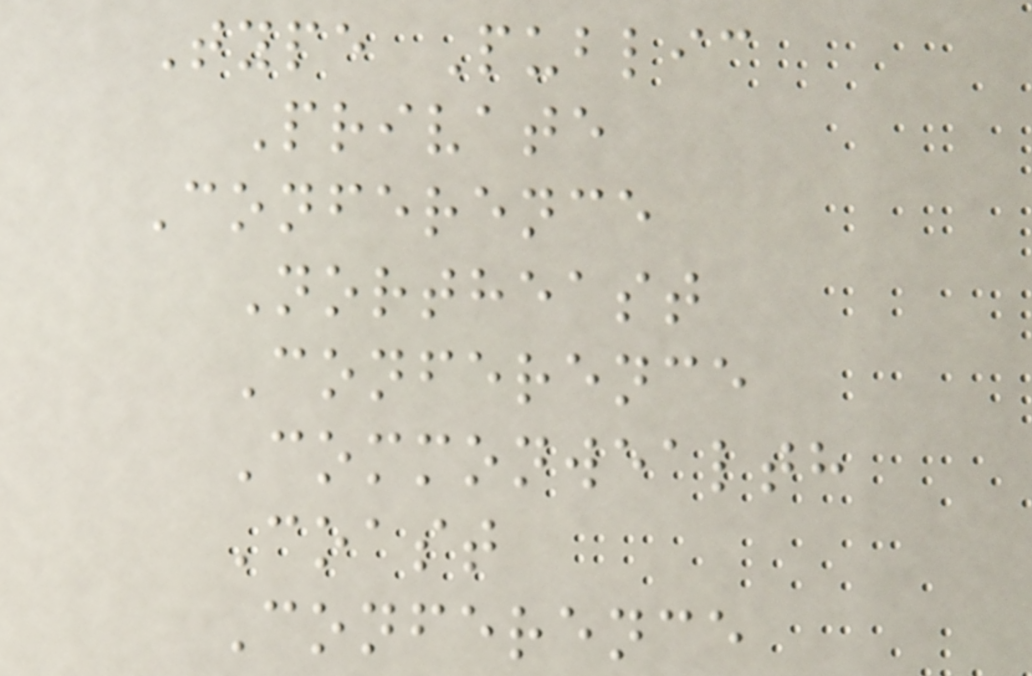Type Public
Private
Conference
Northeast
Conference
Commonwealth
Coast
Conference
